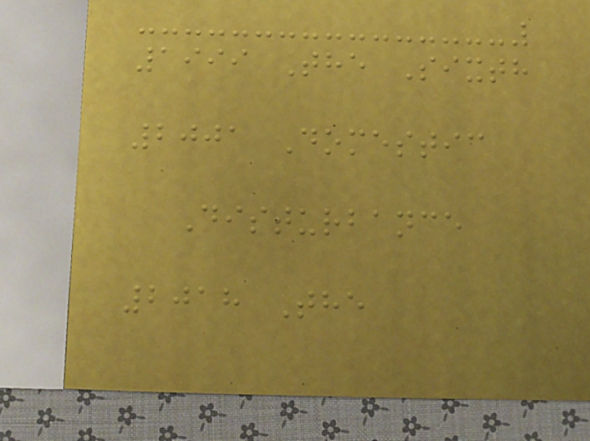1999 The Sixth
2001 Domestic
Disturbance
2018 The
